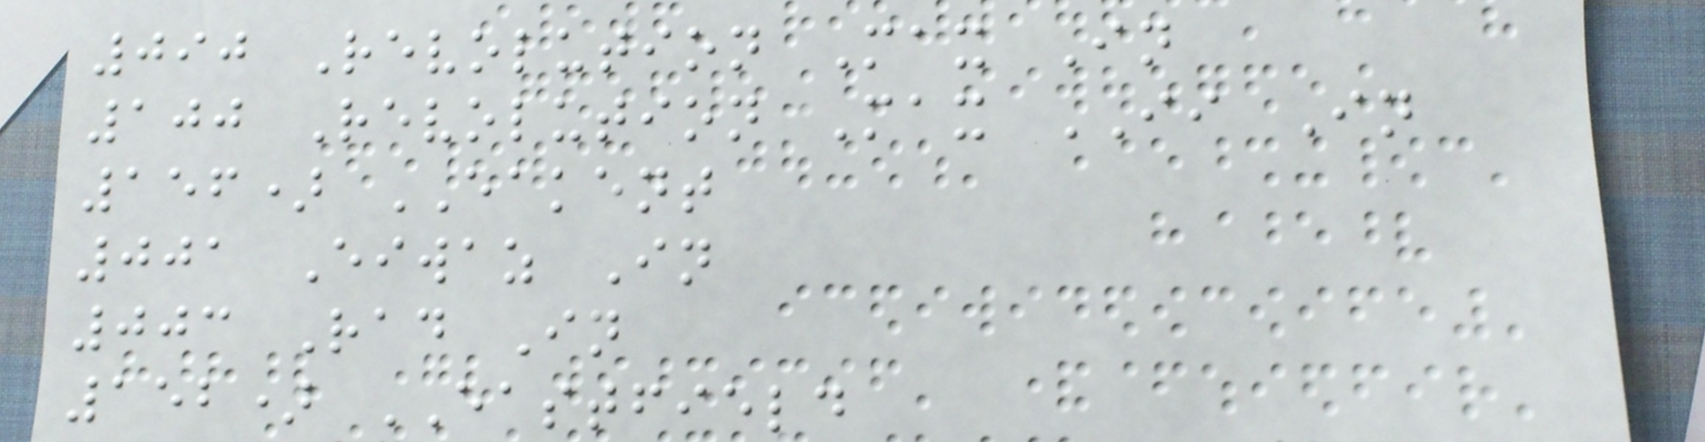090 Revolution Max In
100 Revolution Max II In
156) EAKENT
001 Eiwaz In
003 Rad In
152) EASTFIELD
